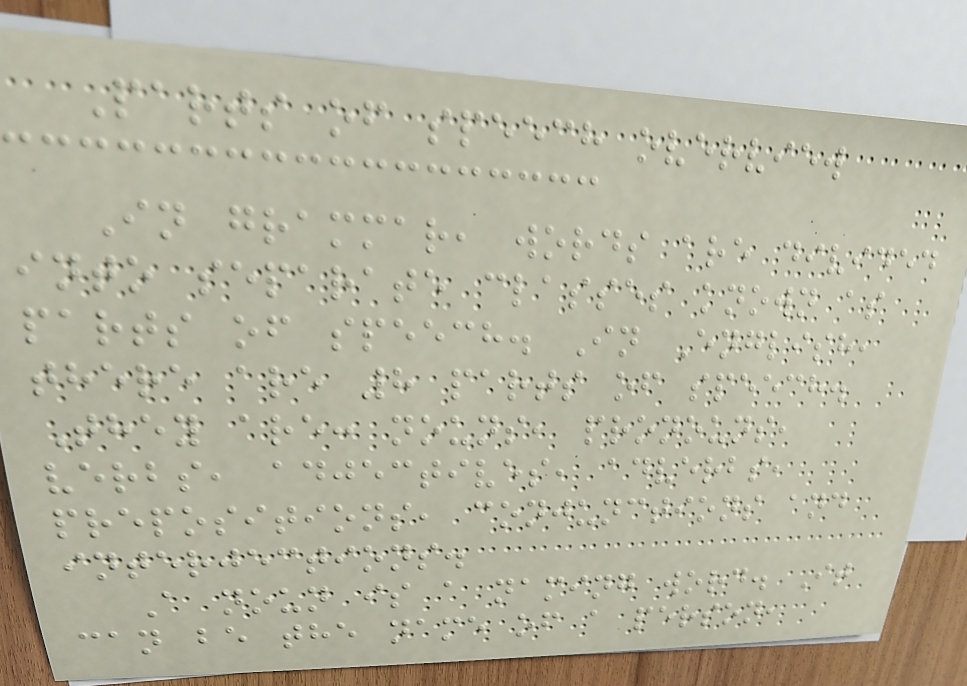Parts of speech overview
In grammar, words are divided
into separate classes known as
parts of speech. In English,
there are 8 parts of speech.
They are: nouns, pronouns,
verbs, adjectives, adverbs,
prepositions, conjunctions and
interjections.
A noun is a naming word. It
can be the name of a person,
